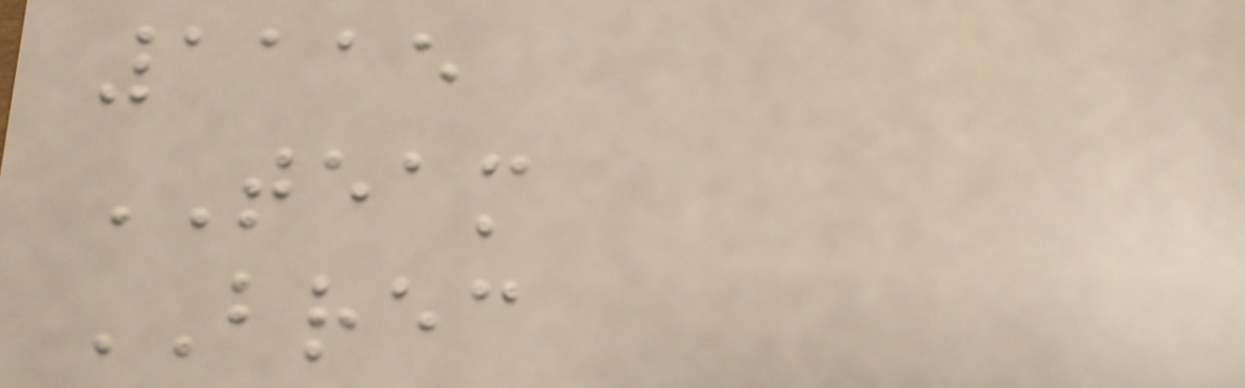1115
TEAM
BREC
